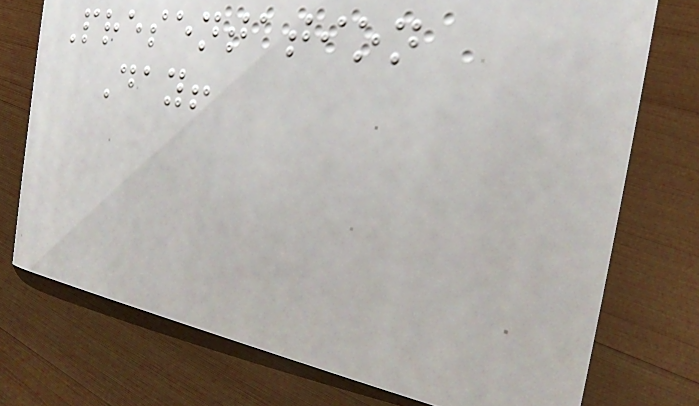Presentation
Day!
